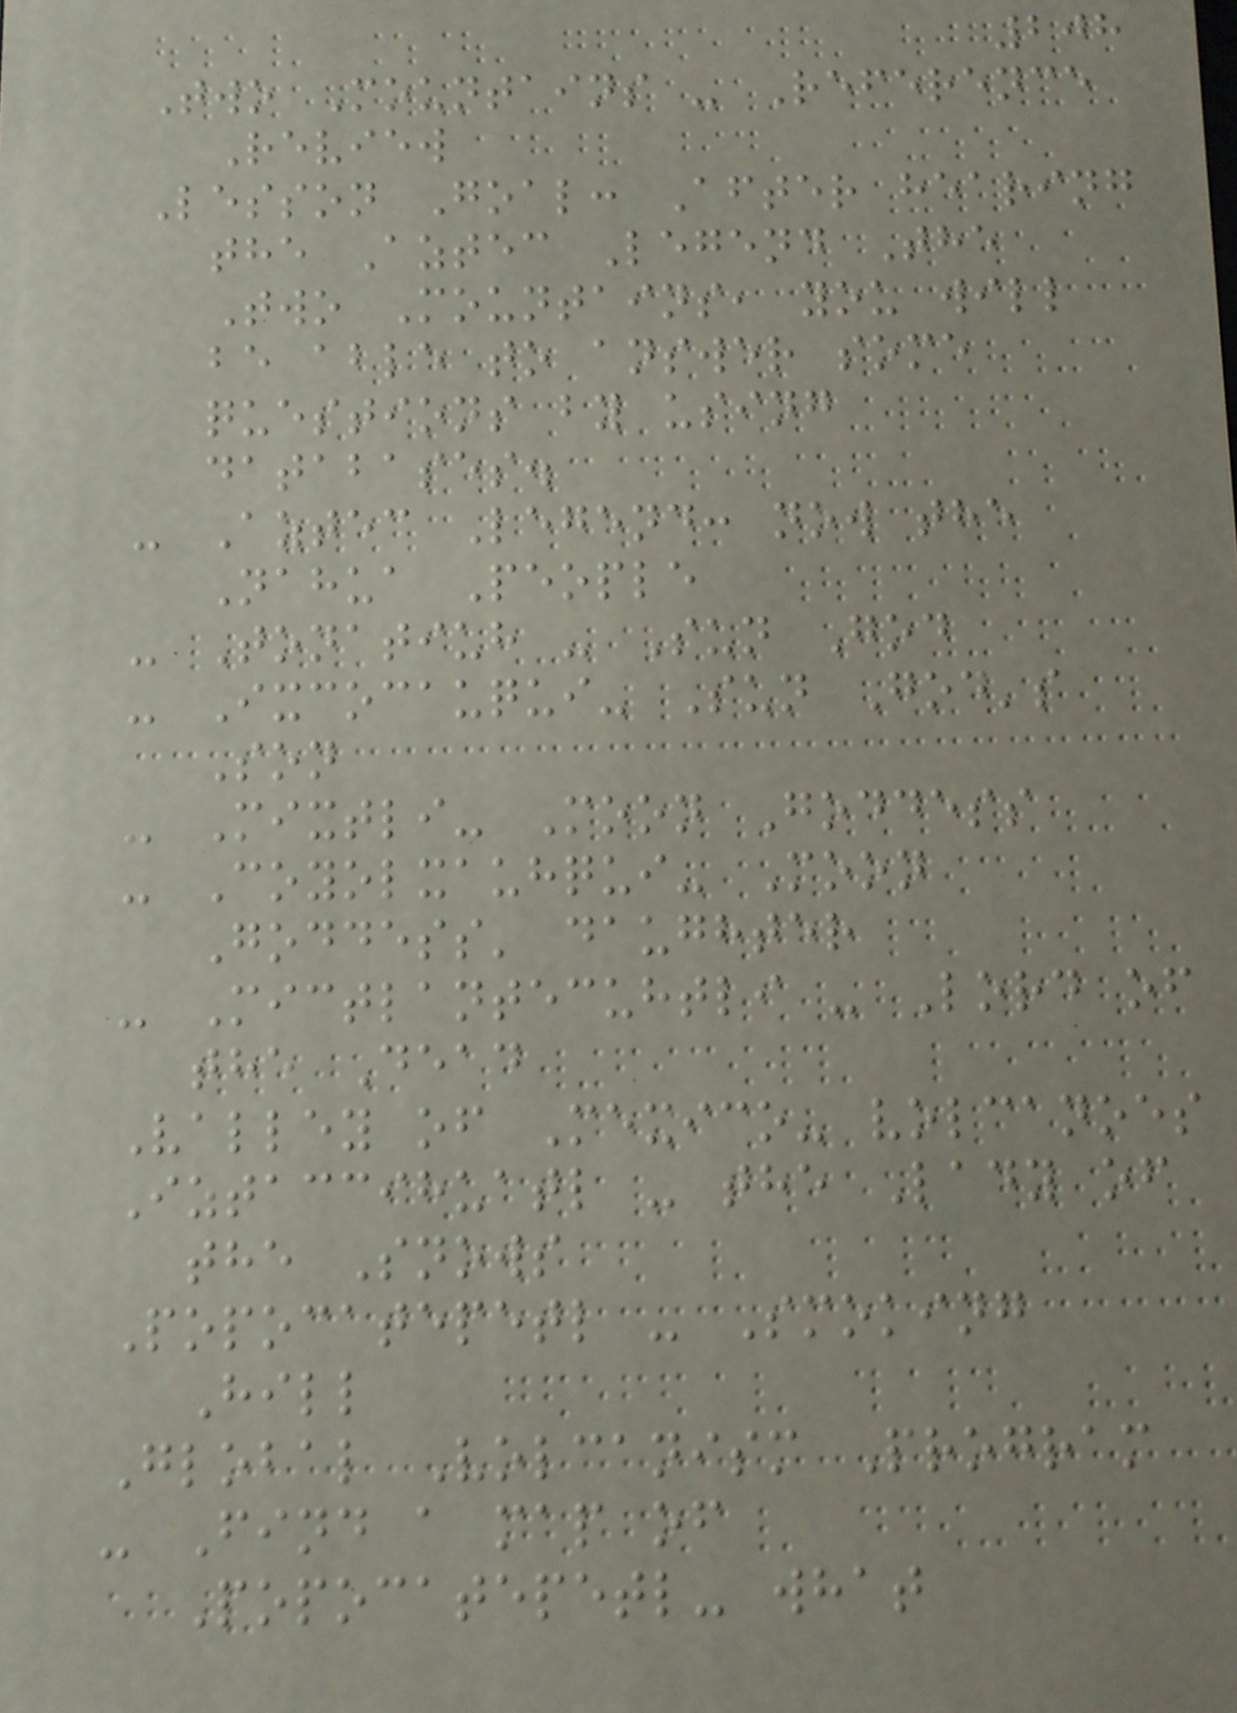208
Two Mountains - Reference
Review
Lesson Goal: After hearing
the Aztec Legend The
Two Mountains, you will
be able to answer some
questions by using
databases.
- Aztec Legend: now the
Nahua People
- Tonatiuh - Sun God
- Ixcocauqui- Sun God's
Son
- Mixtli- Moon Goddess
- Coyolxauhqui- Moon
Goddess' daughter
- Mictlantecuhtli - Lord of
the Dead
Valley of Mexico- volcanoes
Iztaccihuatl - the Lady of
the Snows
Popocatepetl - Smoking
Hill
Global Volcanism Program
- Find a map of
Popocatepetl- what
